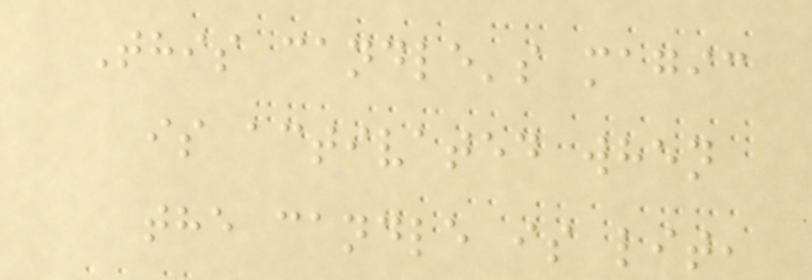This candle's magic
is activated when
the candle is lit,
